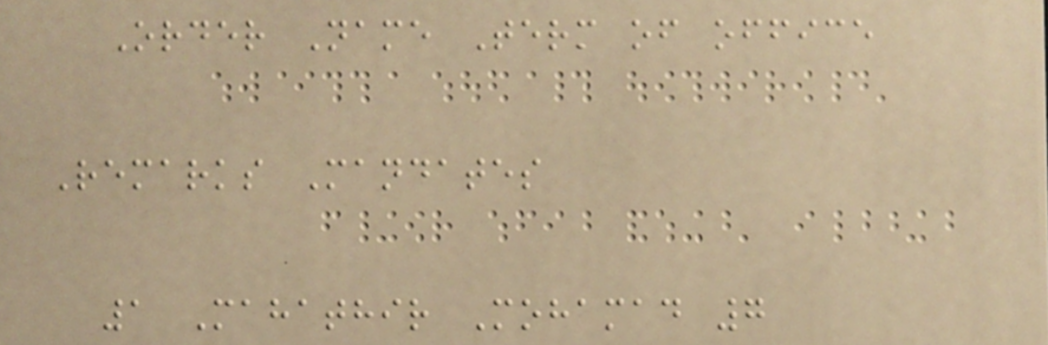Order Name Term of office
Remarks Mandates
1 Mahathir Mohamad 7
